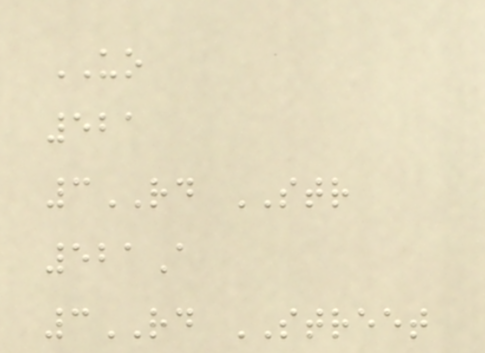UO
521
3RD STR
521A
3RD STREET
